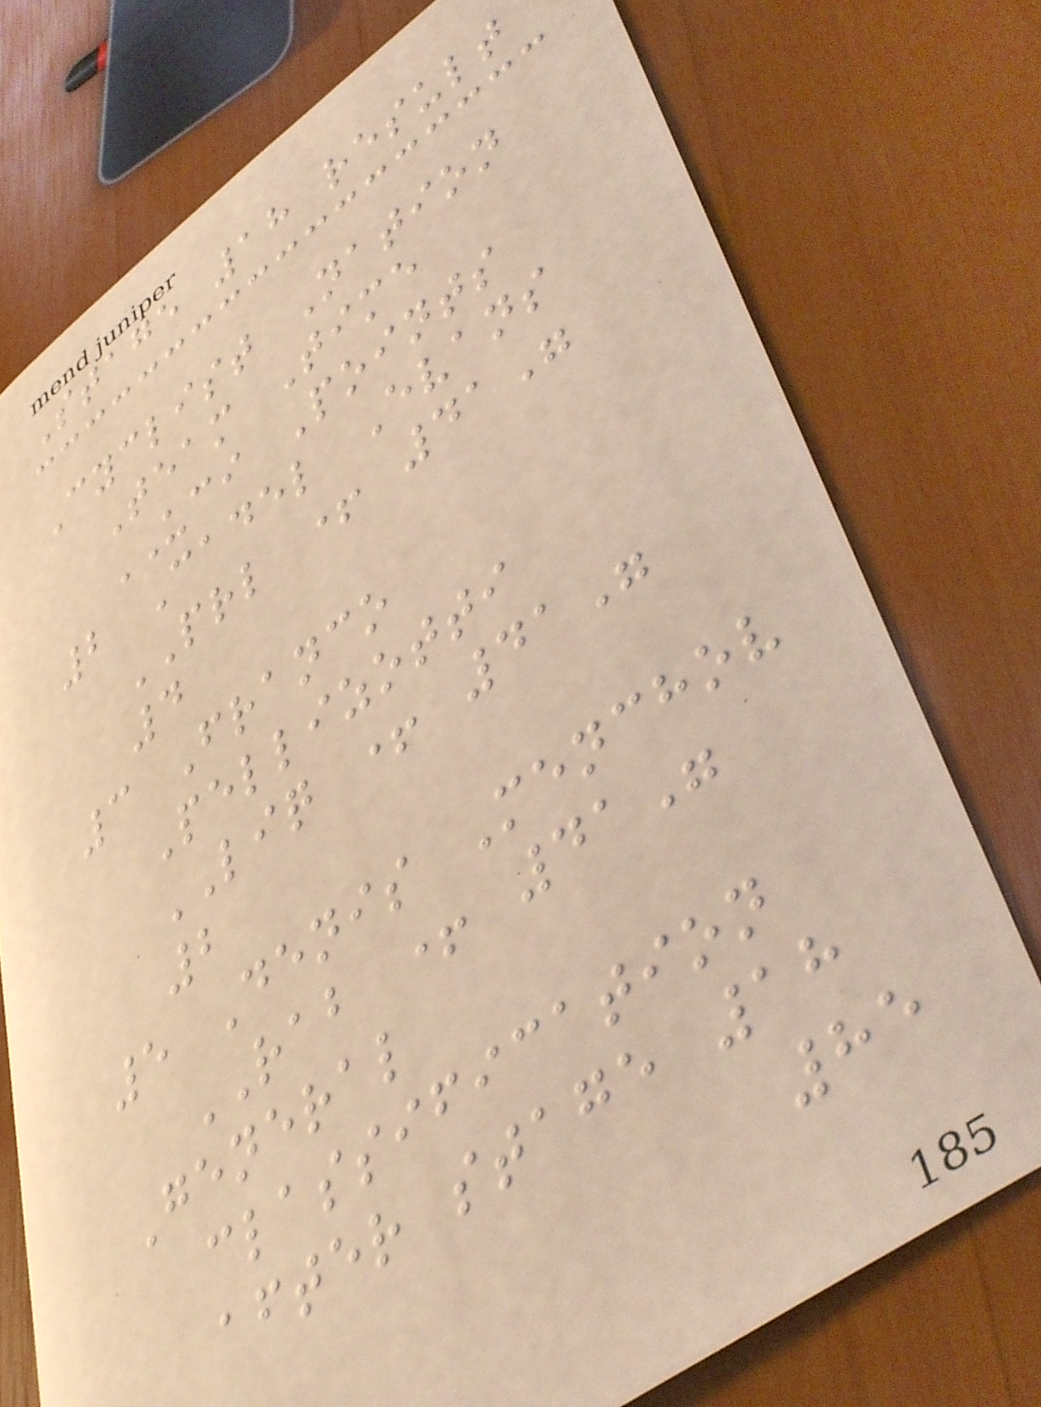Stage 18 result
Cyclist Nation
Team Time
UCI Points
2 Cadel Evans
PRL + 41"
4
3 Franco
Pellizotti
LIQ + 41"
2
5 Denis Menchov
RAB + 41"
General
classification
after stage 18
85
